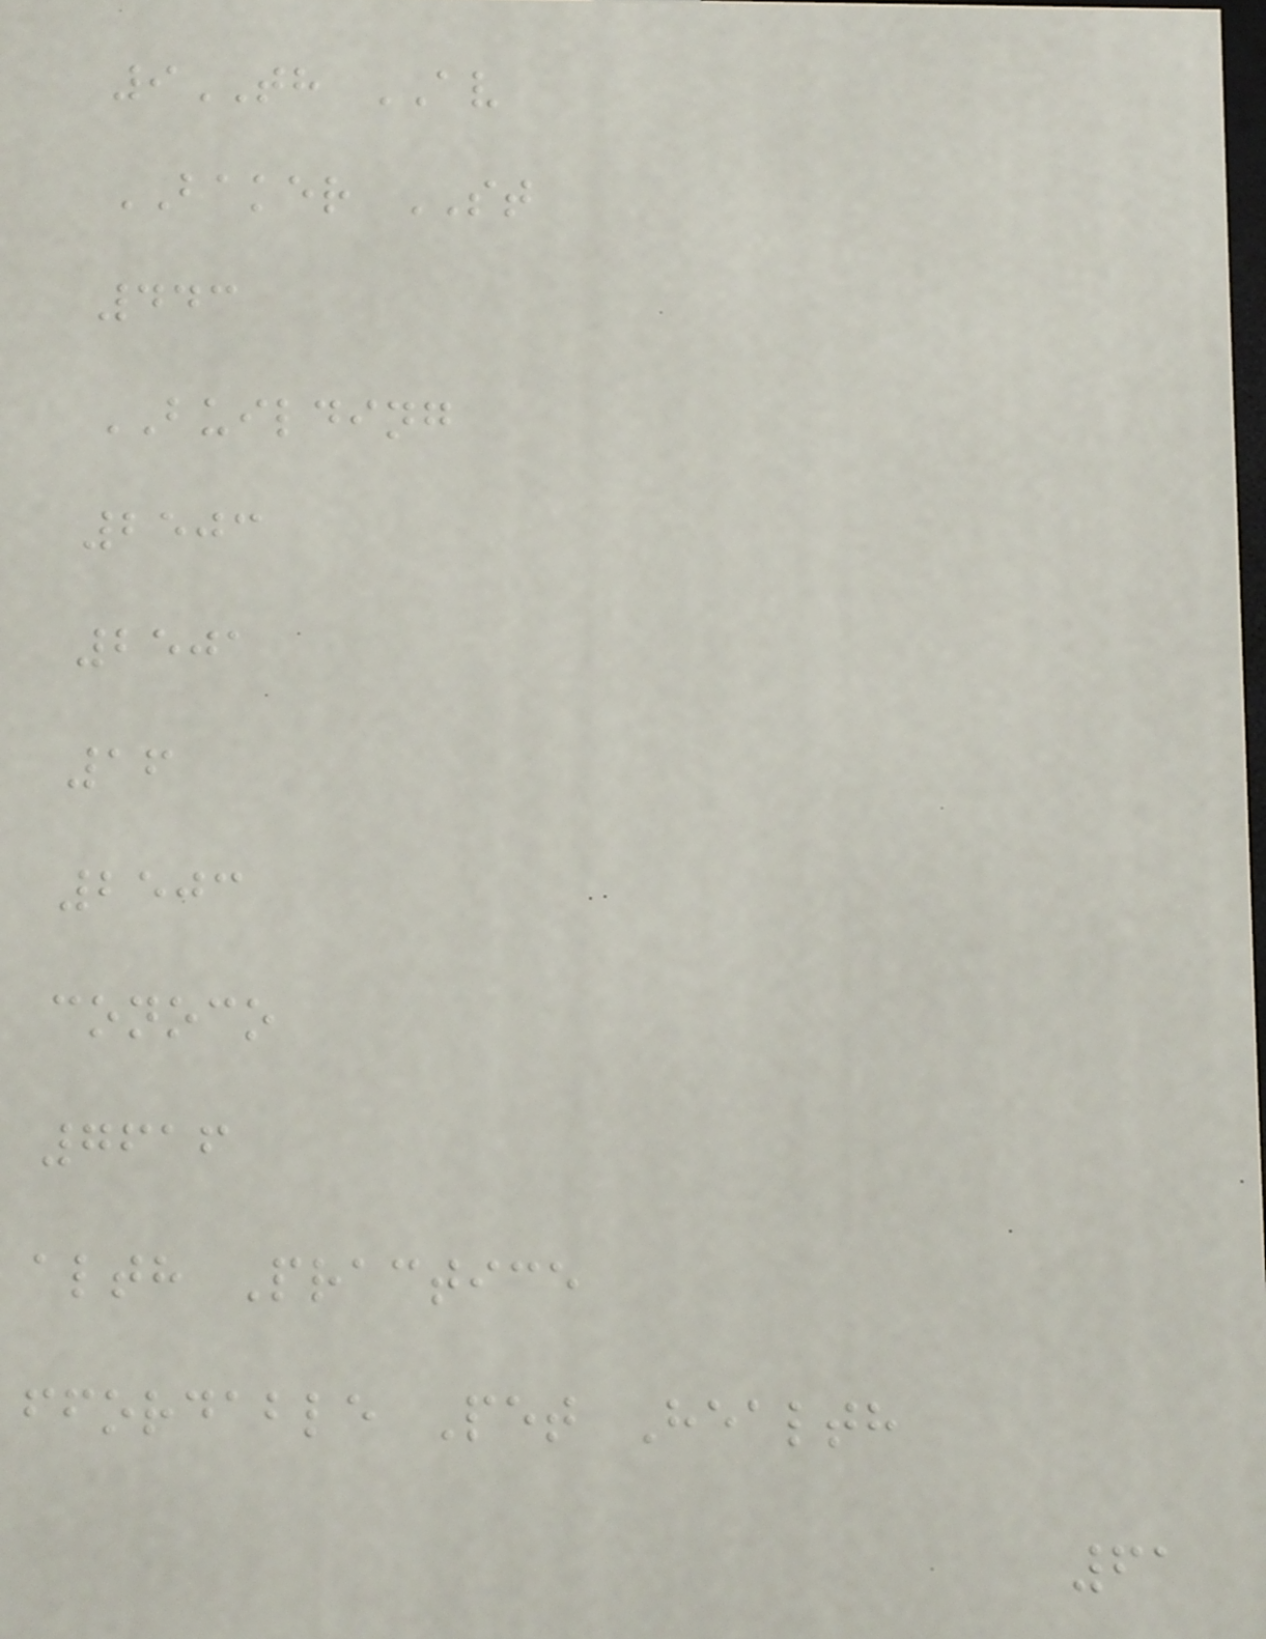9TH AV
BAKER ST
443
BUILDING
2503
2501
16
2503
conoco
7616
alth Practice
ffordable Pet Health
61
